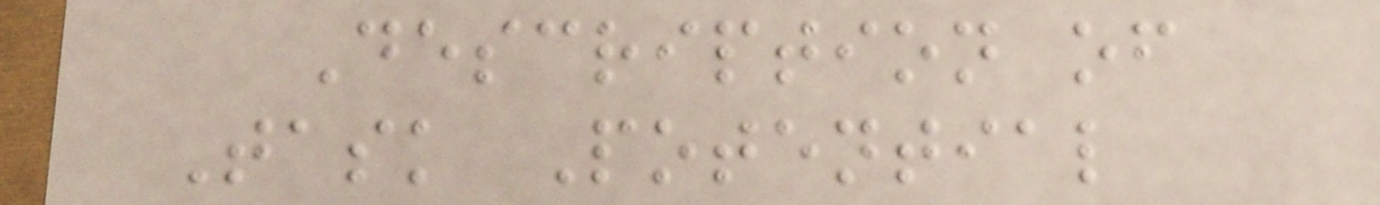Description of
Task Potential
